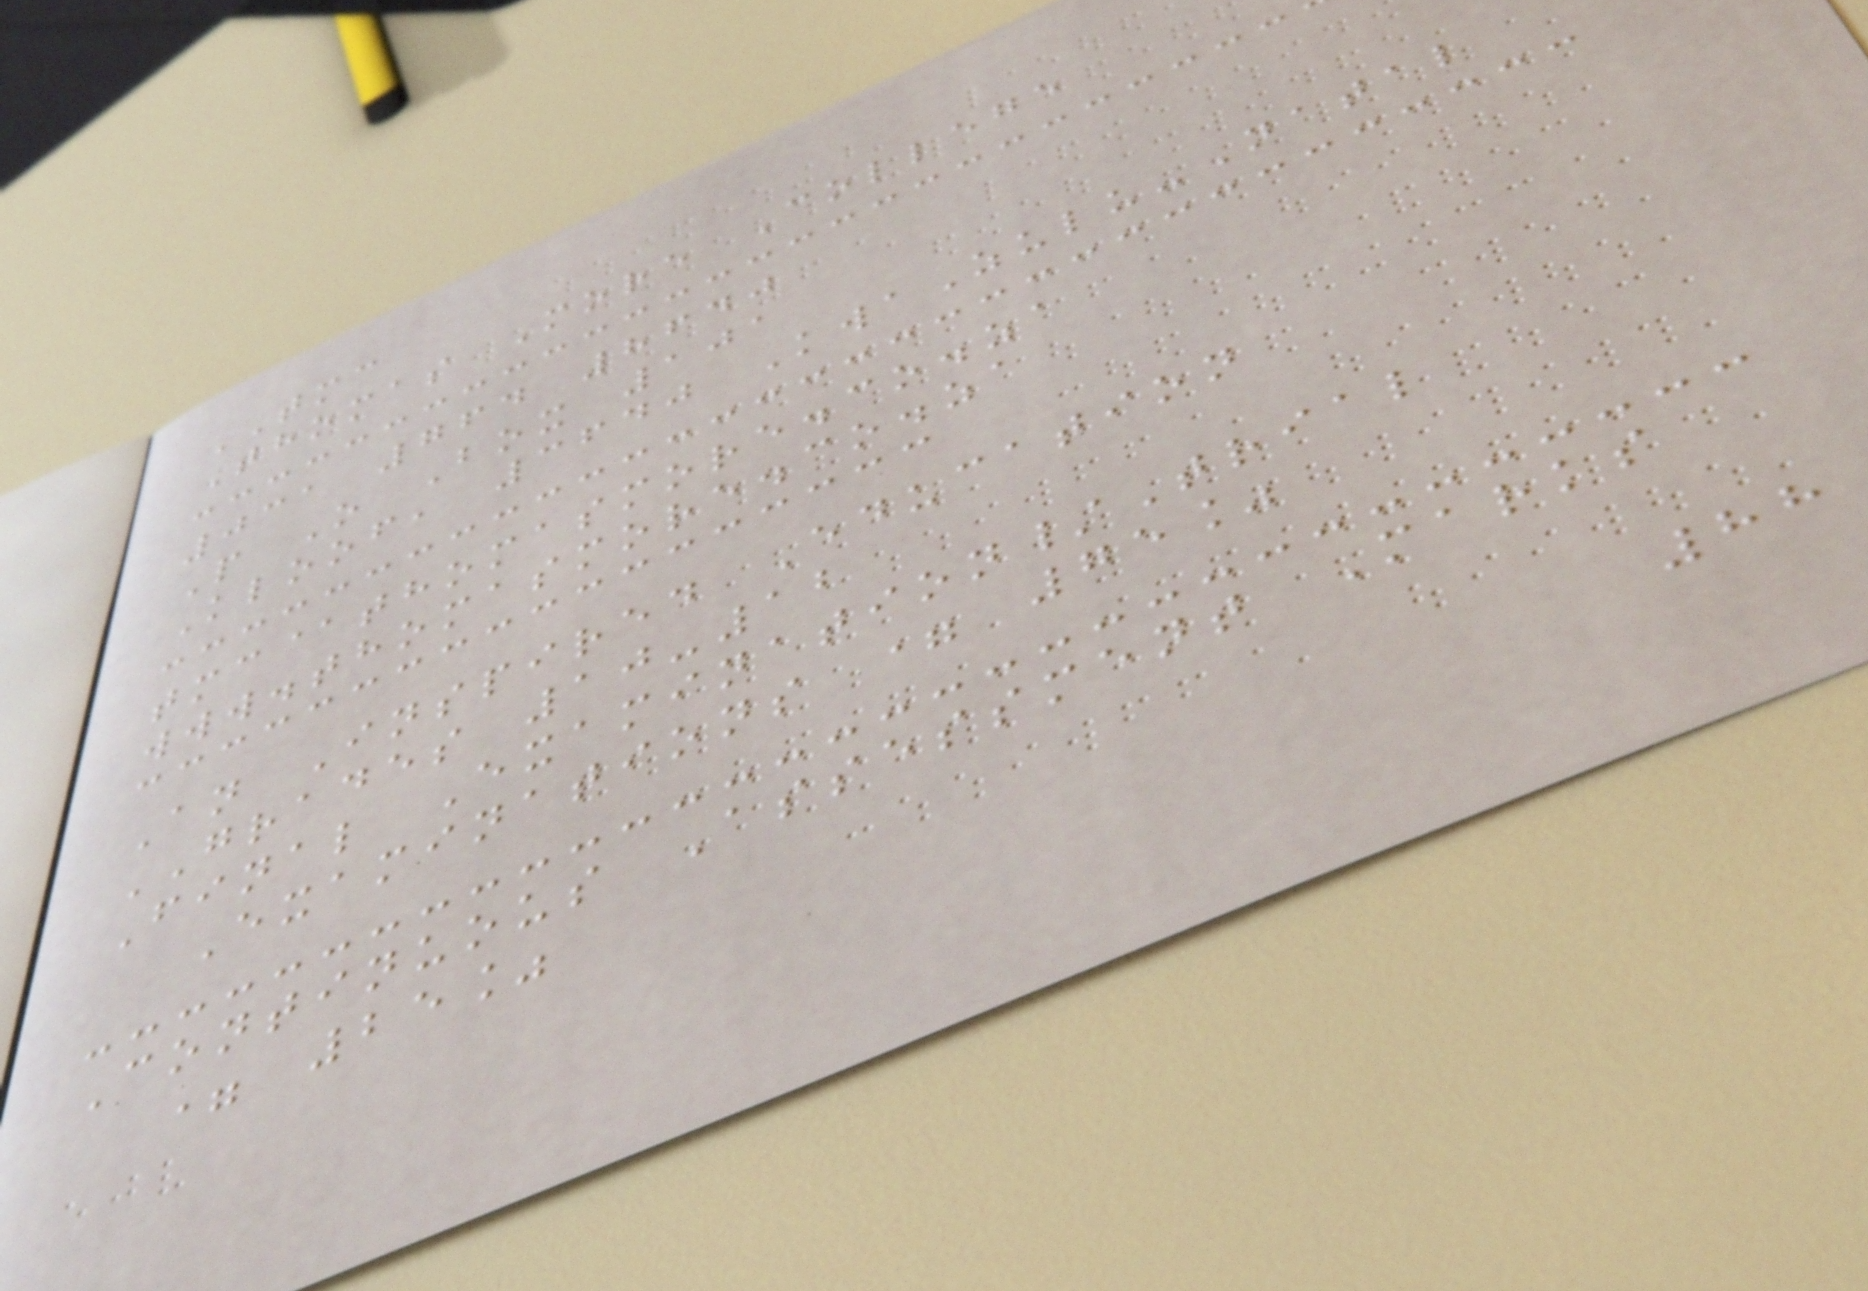TMC
Thomas More College
031 764 8640
P O Box 101
Kloof, 3640 KwaZulu-Natal
tmc@thomasmore.co.za
www.thomasmore.co.za
An Inspired Education
GRADES 10-12
Final Examination/Trial
Examinations = 75%
Continuous Assessment Marks
= 25%
88
